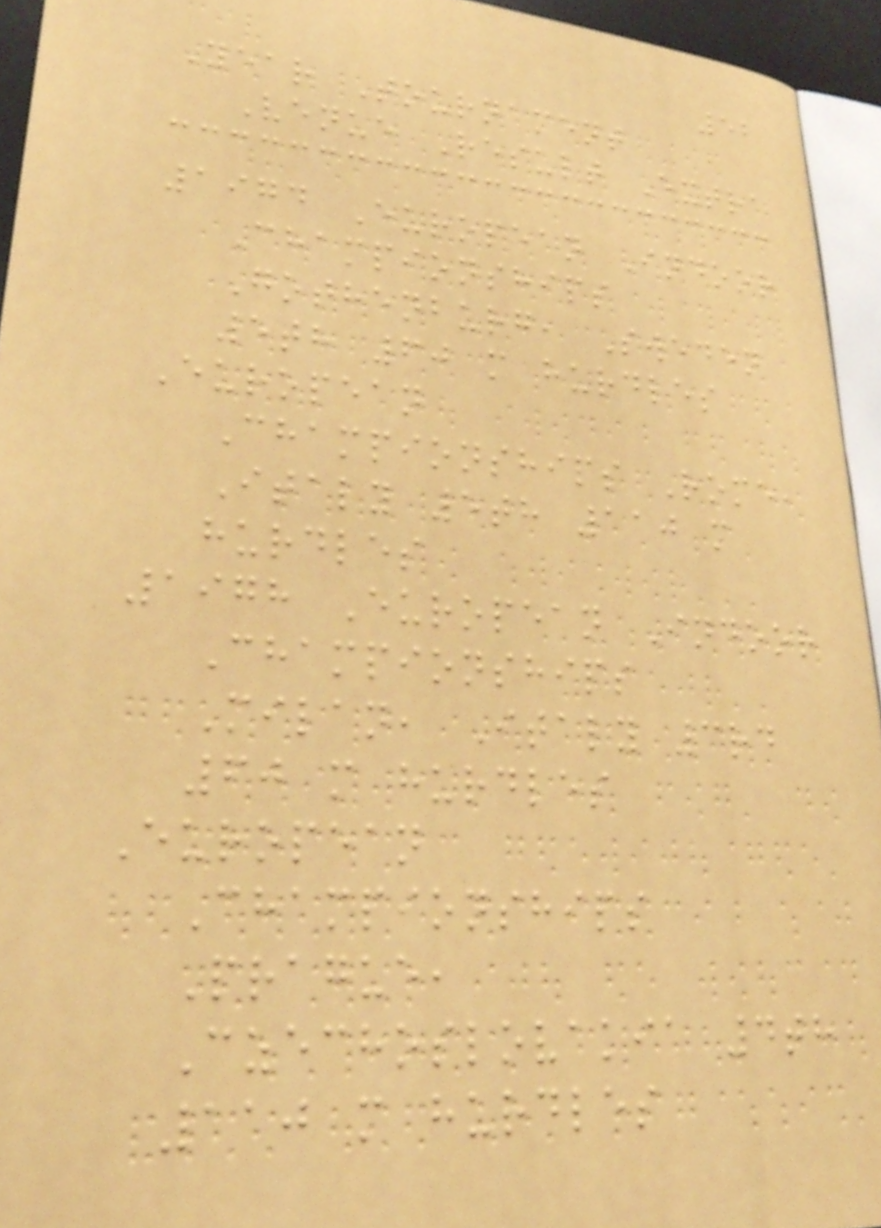52
Year Tournament
Venue Result Extra
1974 European Indoor
Championships
Gothenburg, Sweden
5th 60 m hurdles
European
Championships Rome,
Italy 5th 110 m
hurdles
1978 European Indoor
Championships
Milan, Italy 3rd
60 m hurdles
European
Championships
Prague,
Czechoslovakia 4th
110 m hurdles
